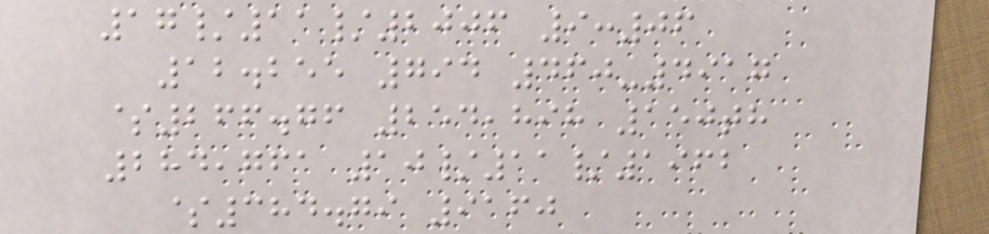17/11/2006 9:06
12.255 794 460-4917
$266.76 254,898 150th
284,761 10/11/1962
$384.79 9160
